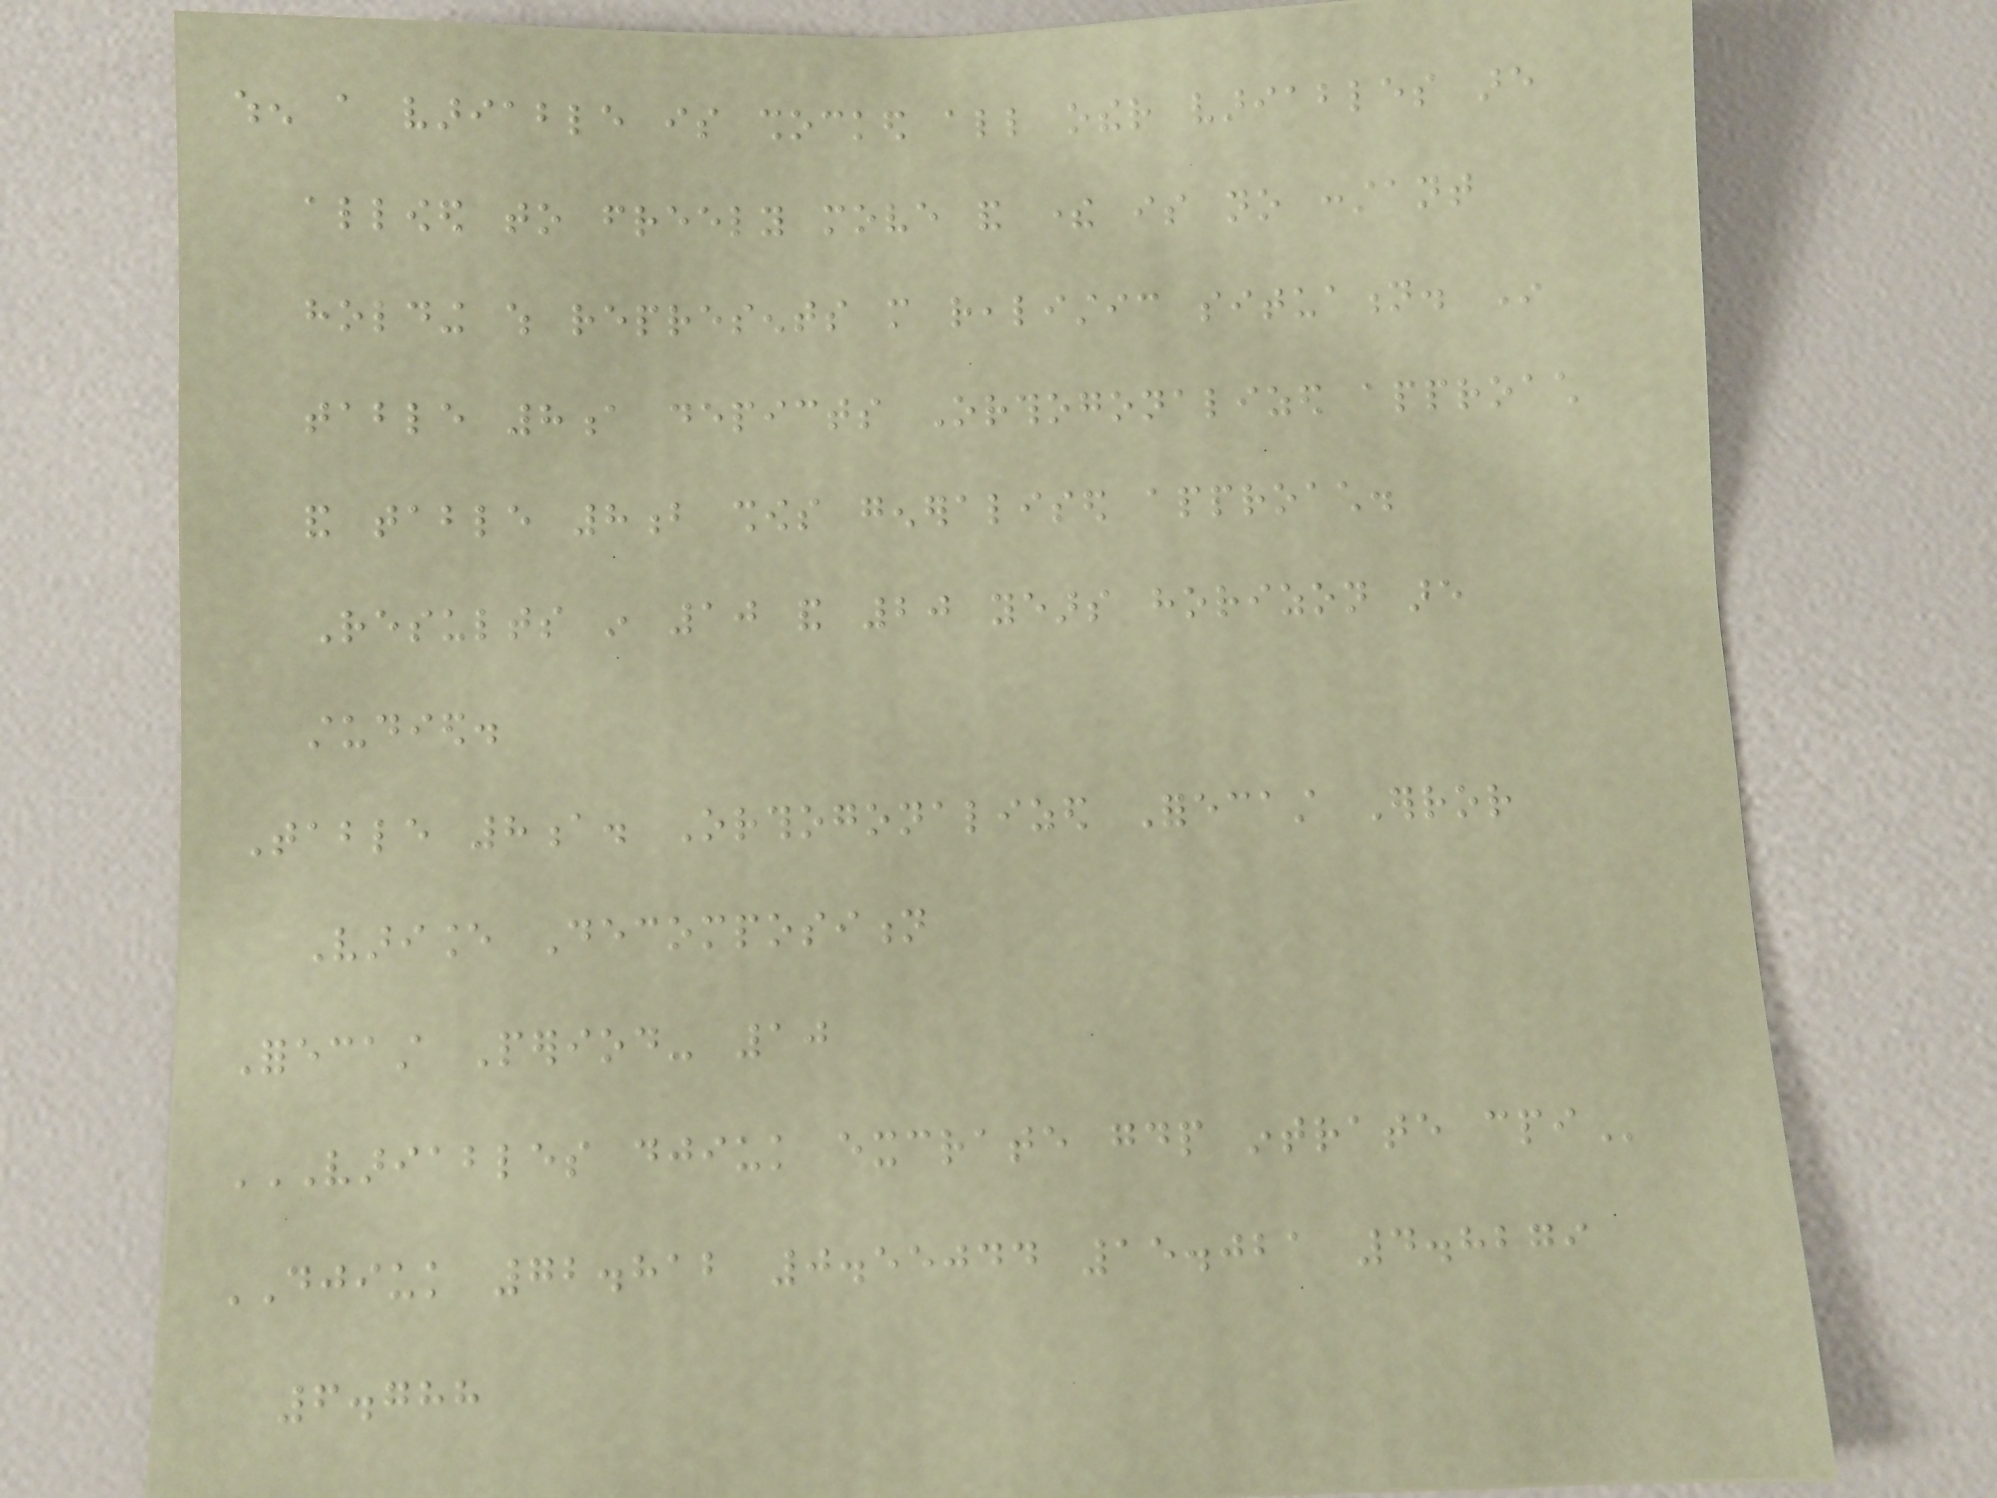when a variable is shocked all other variables are
allowed to freely move and there is no constant
holding which represents more realistic situation. In
table 8a depicts Orthogonalized approach
and table 8b shows generalised approach.
Results in 10 and 20 years horizon are
studied.
Table 8a. Orthogonalized Forecast Error
Variance Decomposition
Forecast Period- 10
VARIABLES DJIUK EXCRATE GDP INTRATE CPI
DJIUK 72.812 0.55044 15.021 4.8279
6.788
